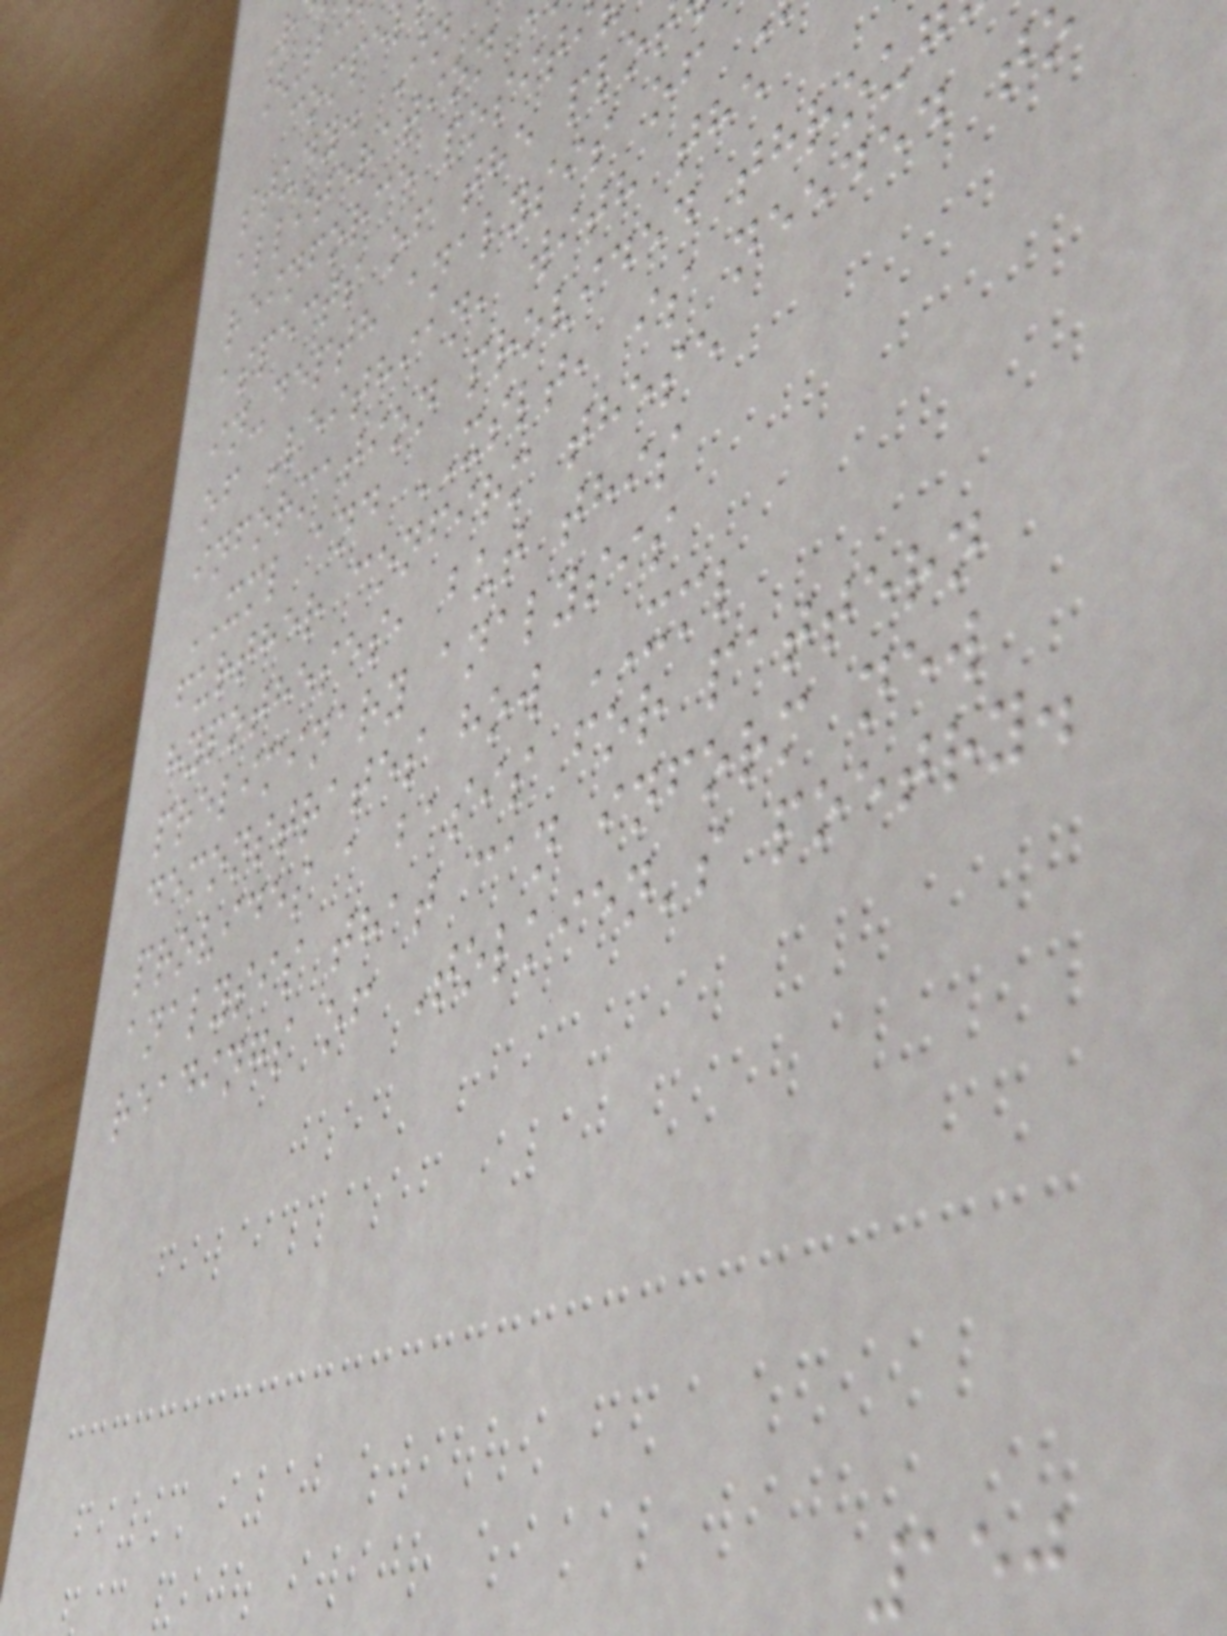study. In
alliteration
reinforce positi
aspects of the plo
in-depth analysis of
of Leithian, with the
information provided throug
XML and XSLT, is needed t
further confirm these
hypotheses, but this
preliminary analysis
demonstrates how XML
provides a basis for pattern
analysis that can inform new
readings of Tolkien's poetry.
150
